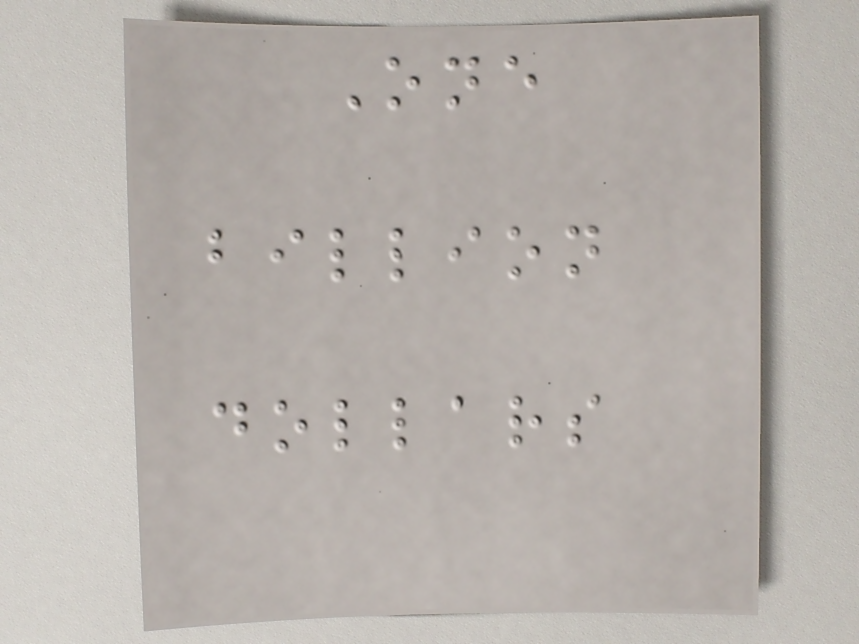One
billion
dollars
